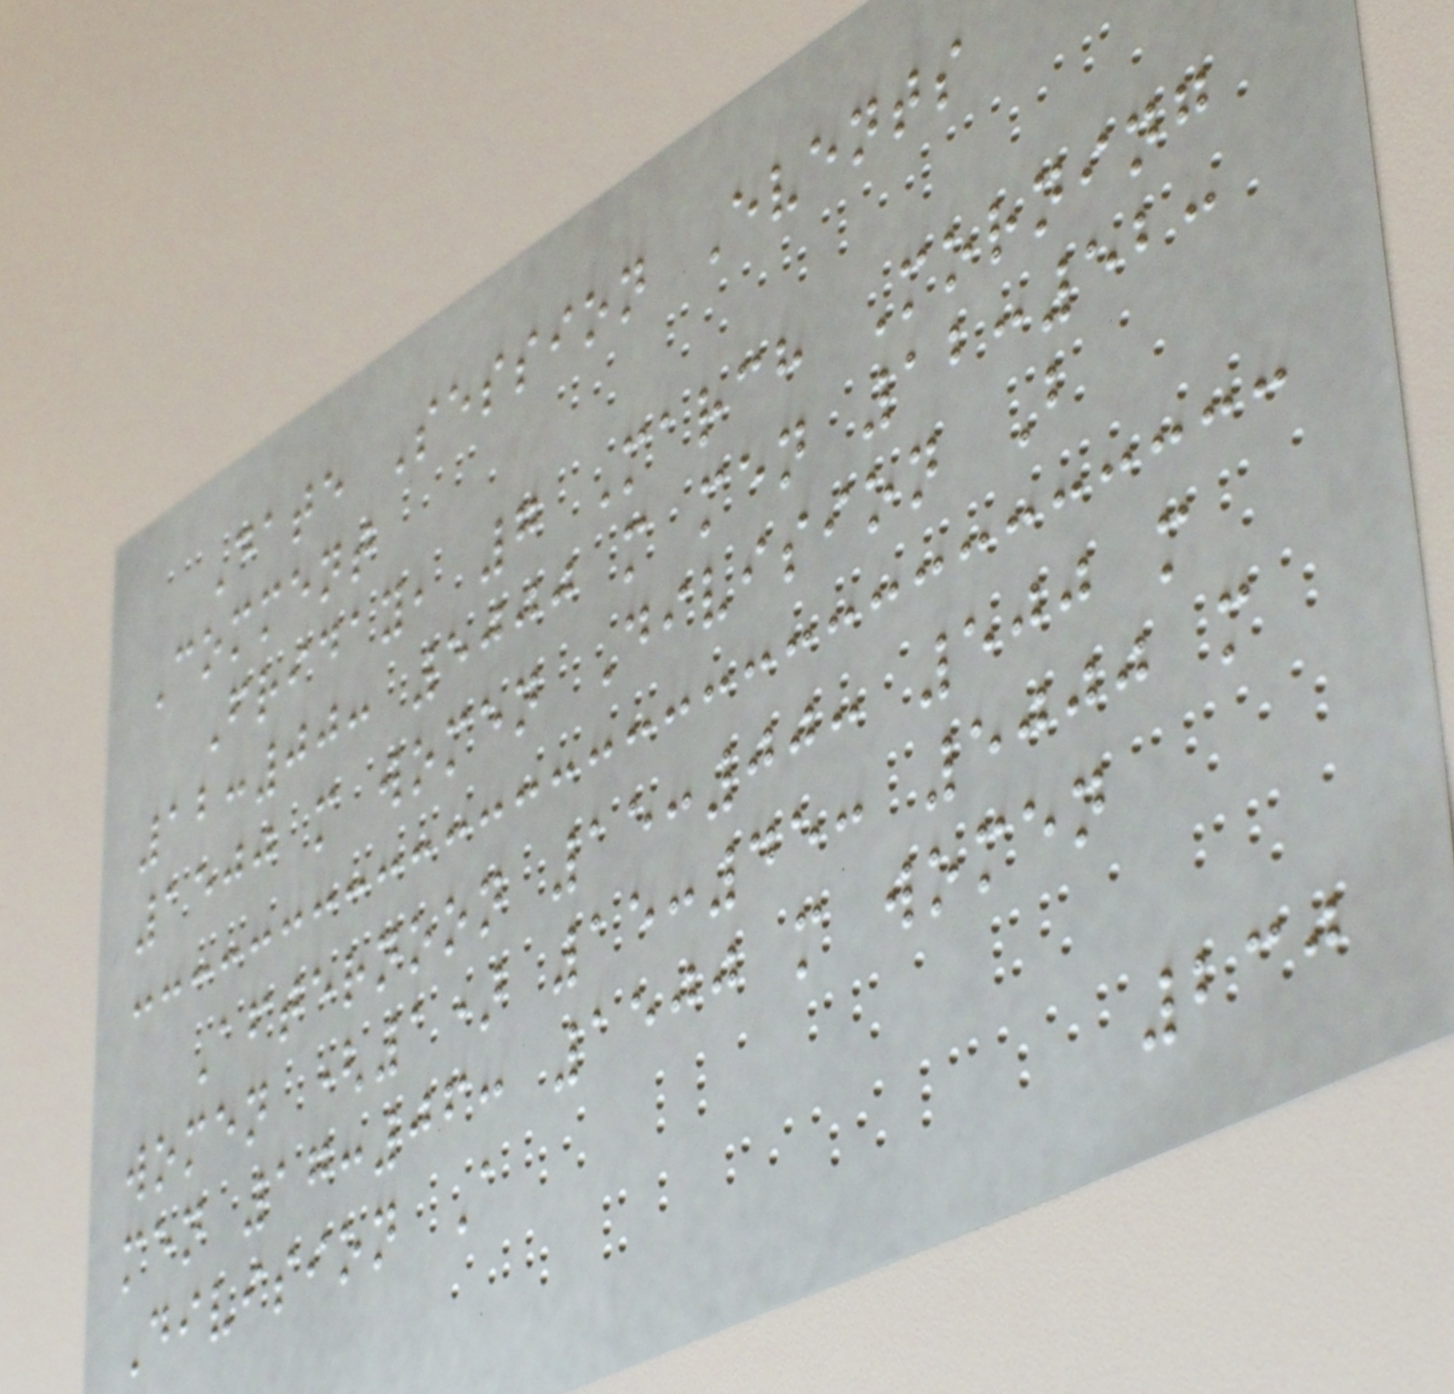Date Session Events
Comment
Friday, 7 March Morning
12:00: 5000 m men 12:52:
1500 m women Division B
Afternoon 15:00: 500 m
women (1) 15:45: 5000 m
men 17:06: 1500 m women
Division A
230
